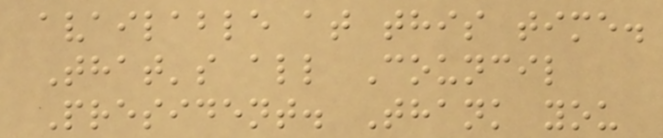available at this time.
That's all Council
President. Thank you
